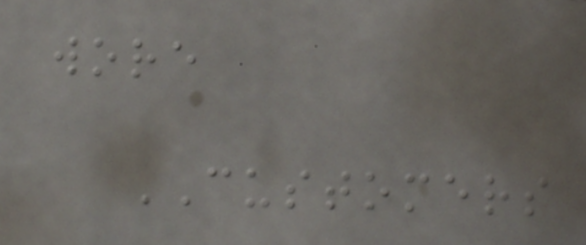wore
CUSTOMERS
